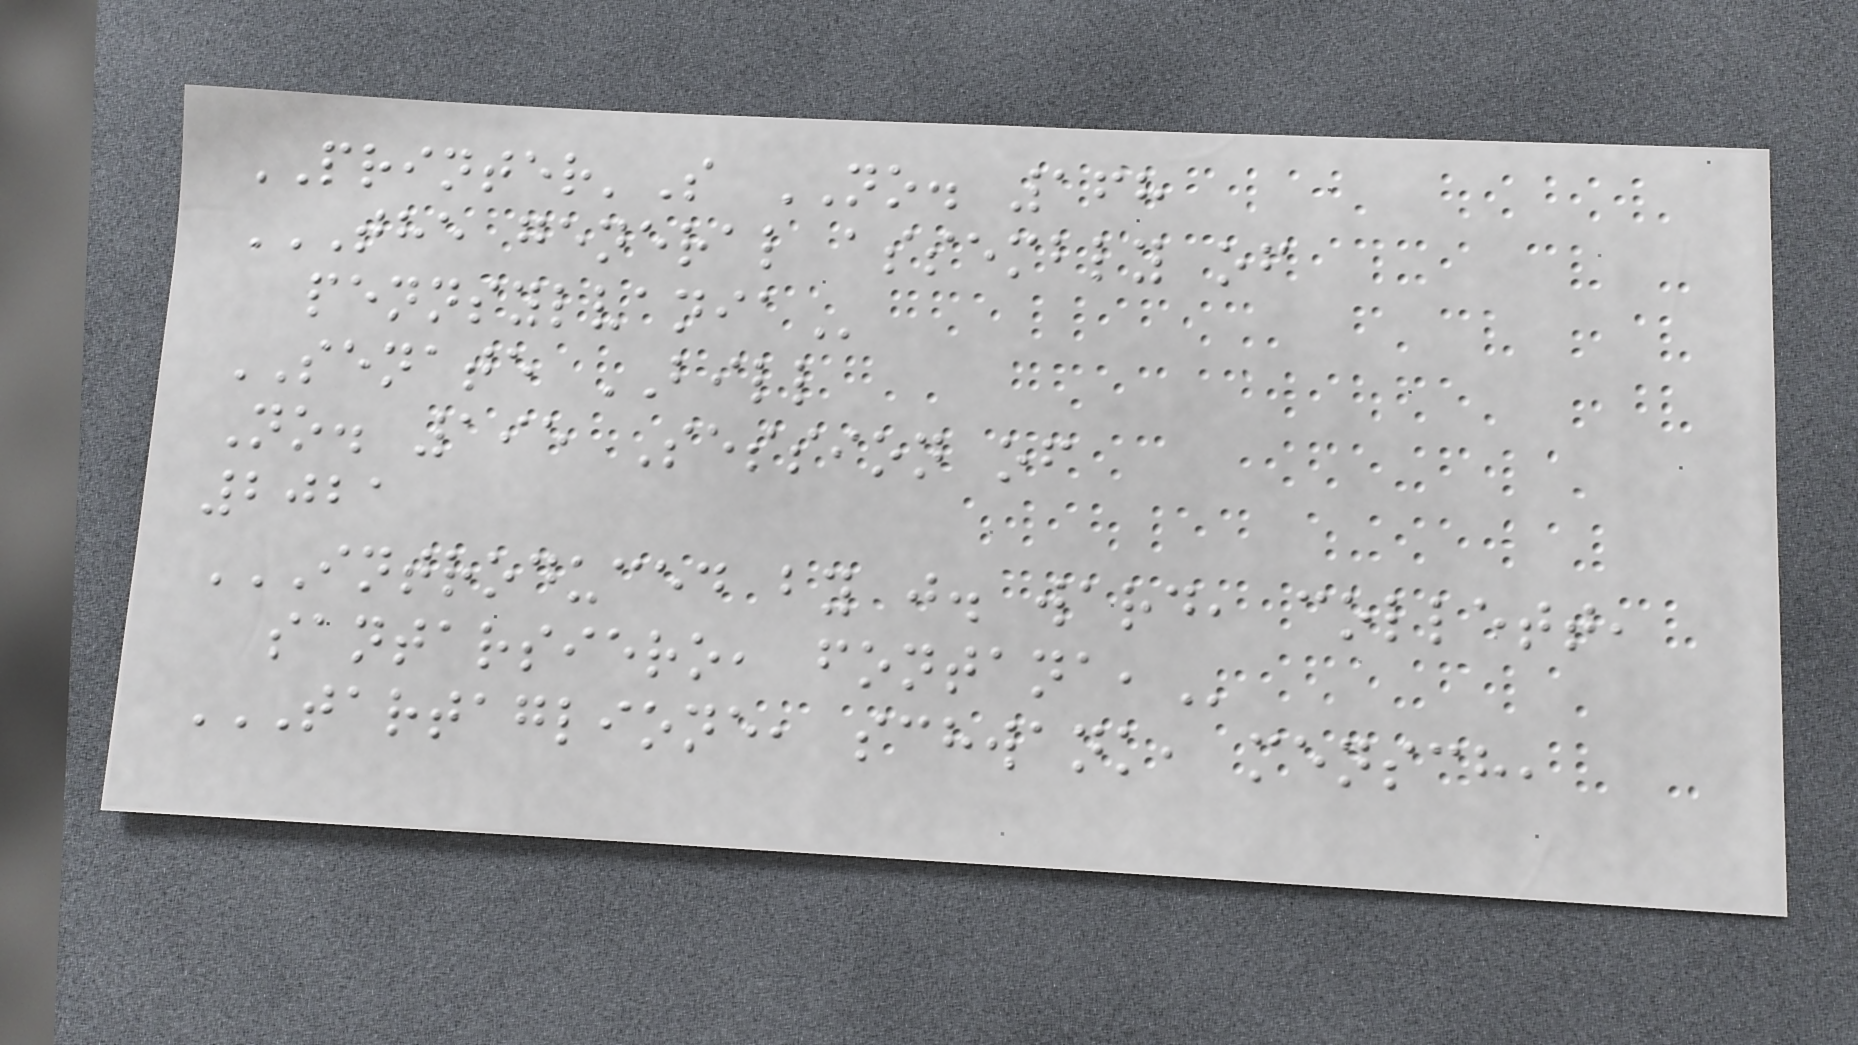PRINTER'S NO. 168
THE GENERAL ASSEMBLY OF
PENNSYLVANIA
SENATE BILL
No. 195 Session of
2021
INTRODUCED BY J. WARD, COLLETT,
SANTARSIERO, FONTANA,
TARTAGLIONE, SCHWANK, MENSCH,
